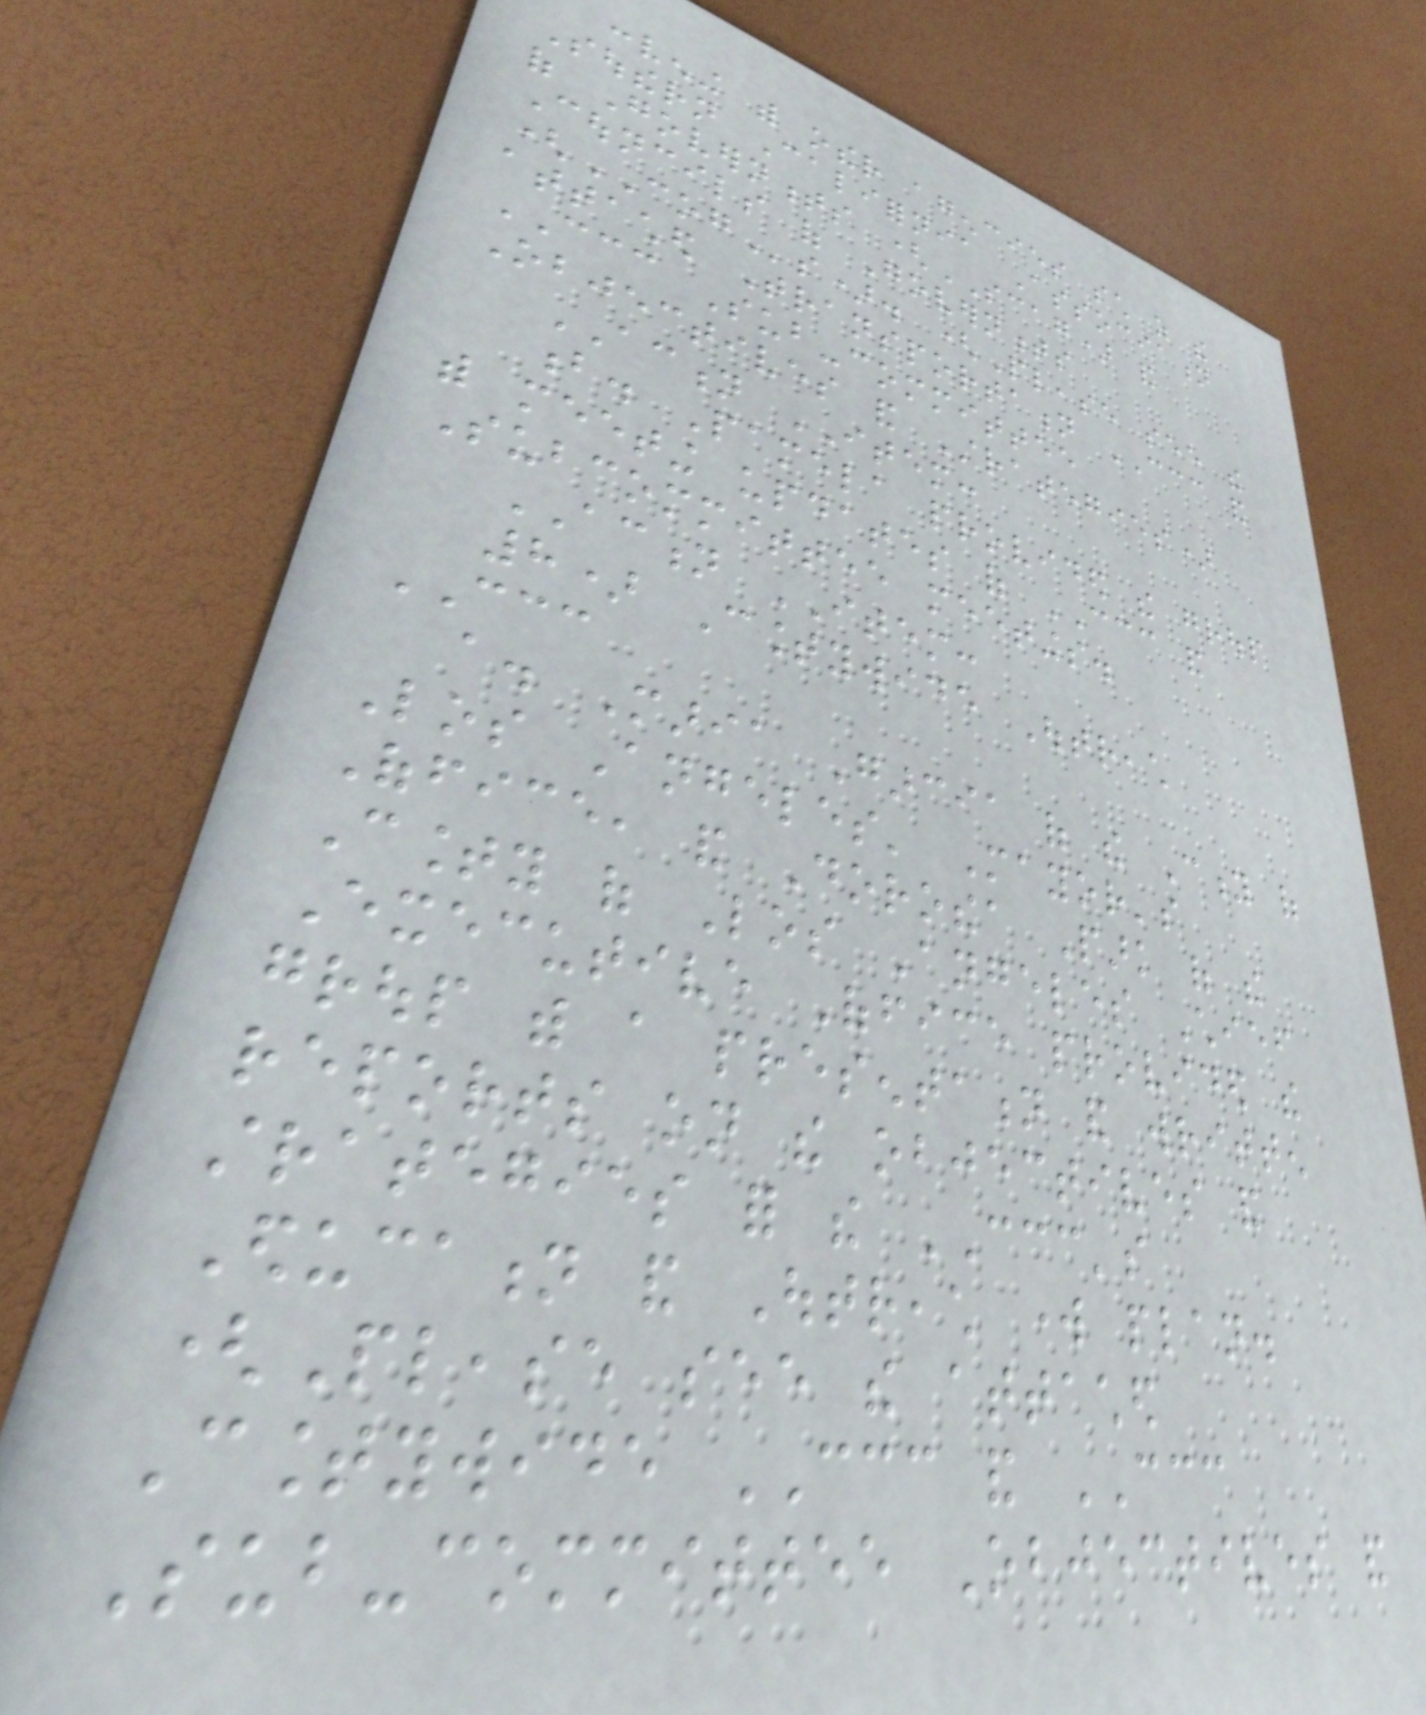convening with other agencies such as the
Southern California Association
of Governments (SCAG) and
Councils of Governments
(COGs). (Please see the
attached Transportation CCC and
CCC Sub-committee
Objectives and Strategies)
ACTION ITEM:
b. Pamela provided the group
with meeting updates of CCC and
Subcommittee meetings.
ACTION ITEM:
8) Countywide Outreach
CCC
a. Maria Garcia of the City of
Los Angeles' Mayor's
Office, and Dorothea Park of the
County of Los Angeles Chief
Executive Office provided the
group with a presentation and written
reports on the objectives and
strategies for the CCC's
Education and Outreach work plan.
(Please see the attached
Countywide CCC and CCC
Sub-committee Objectives and
